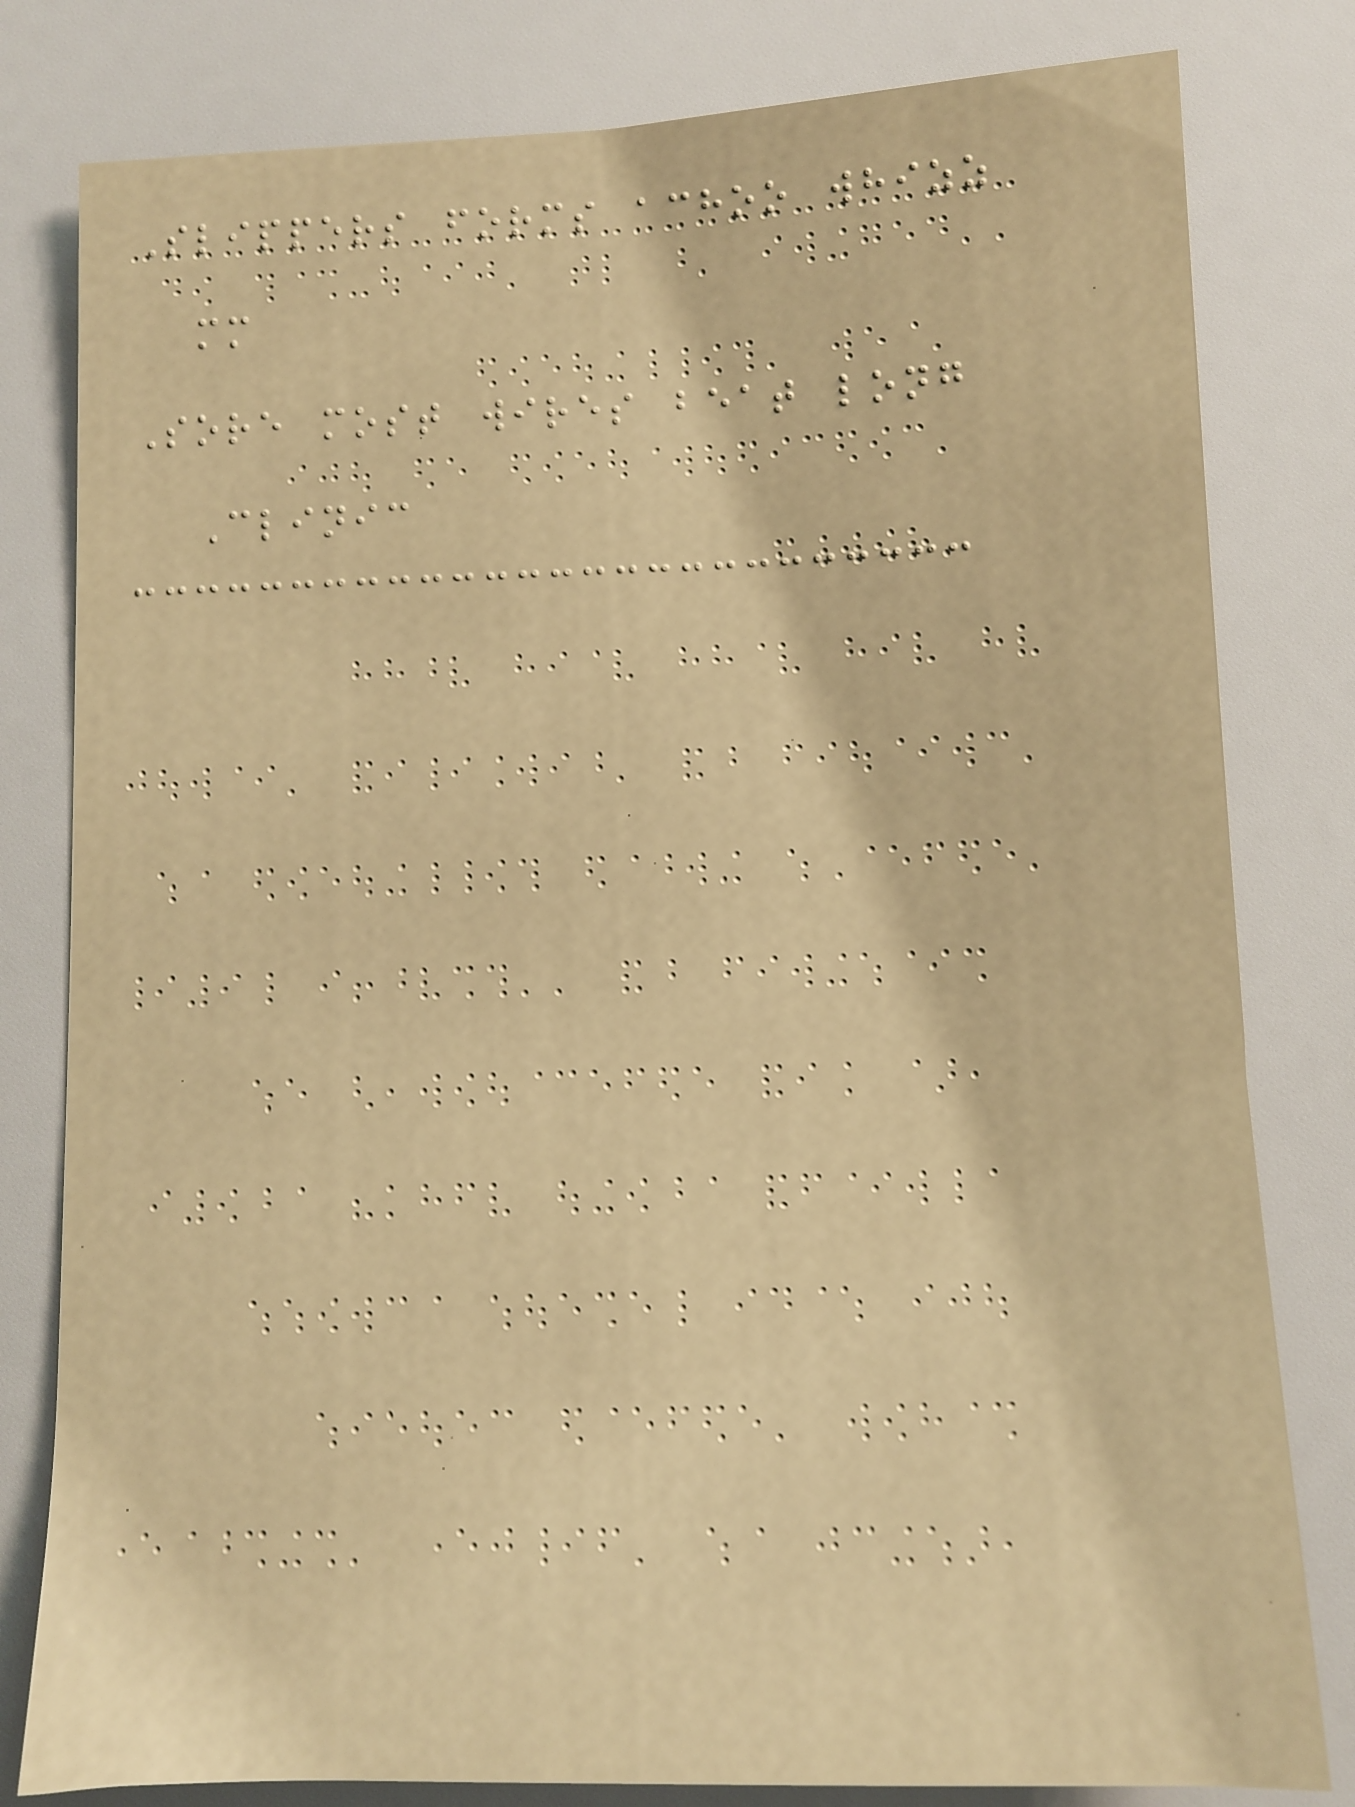Slippers forms achoo whizz
mm
Sore most wires beat long
Clinic
